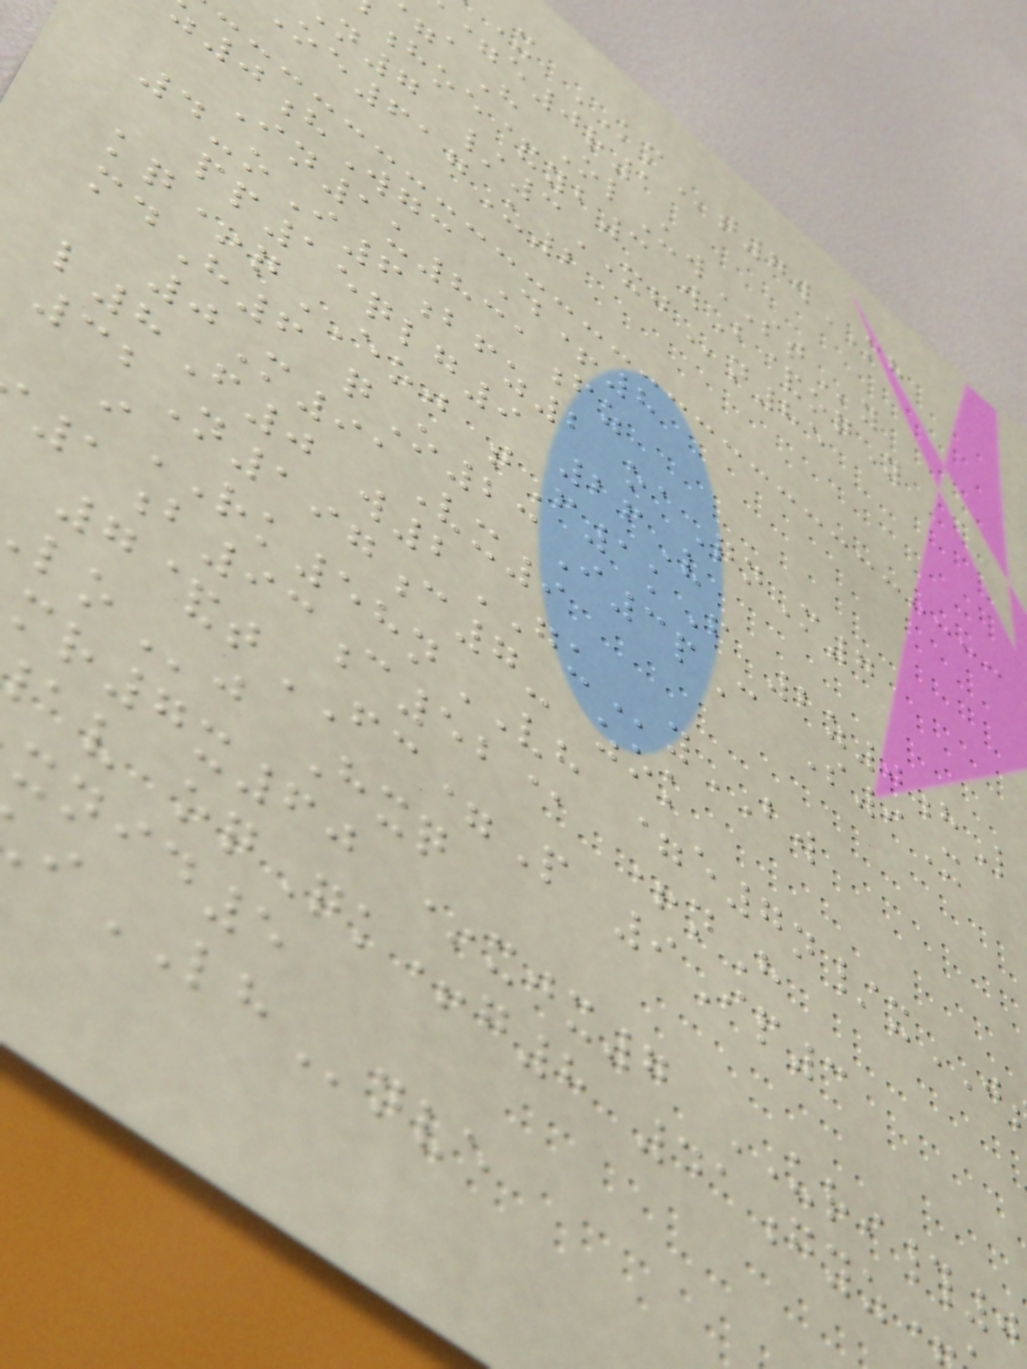X KMt7wMH
=e0r1
aH OlUwSTy
hoe&yb3 wB&oqY
n7 /3XGn85
e617U2
0hWgc D+8
In1u831fz
4-oI6bfz2 oaQnM7
pp15qlg9 26V
kq*qEOJ tF1kF 2z0hL
mdH6 qO23I3pC S9X
0M91Vx9
l8F0 w2GUyBW
32N197c7- zok
iRK58nVH =e7n/x
1b93c52@ +nH
7&tFC=P 9Ip3
j Hxq
mr7x60 *xjx7 URI#0
av oqQk+g8 41gyz
xnid5
iLHnve
